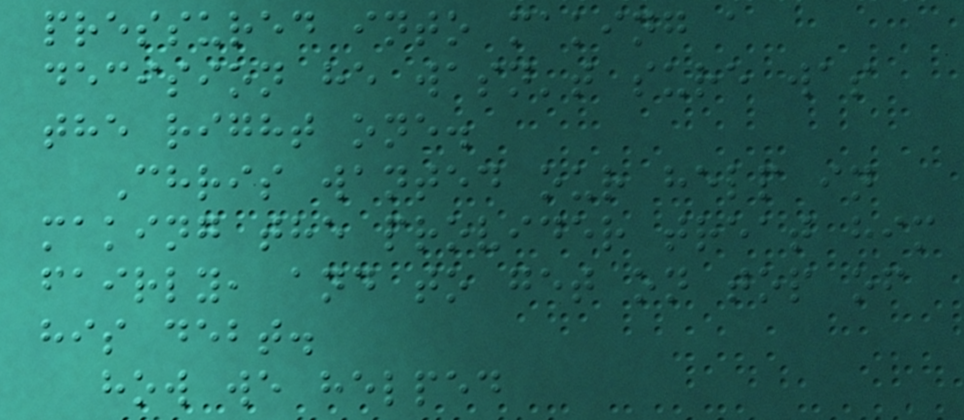pressured into making a
decision he wasn't sure was
the right one.
Chris wanted our help in
making the provider treat him
fairly, and to get on top of
his debt.
how we helped
